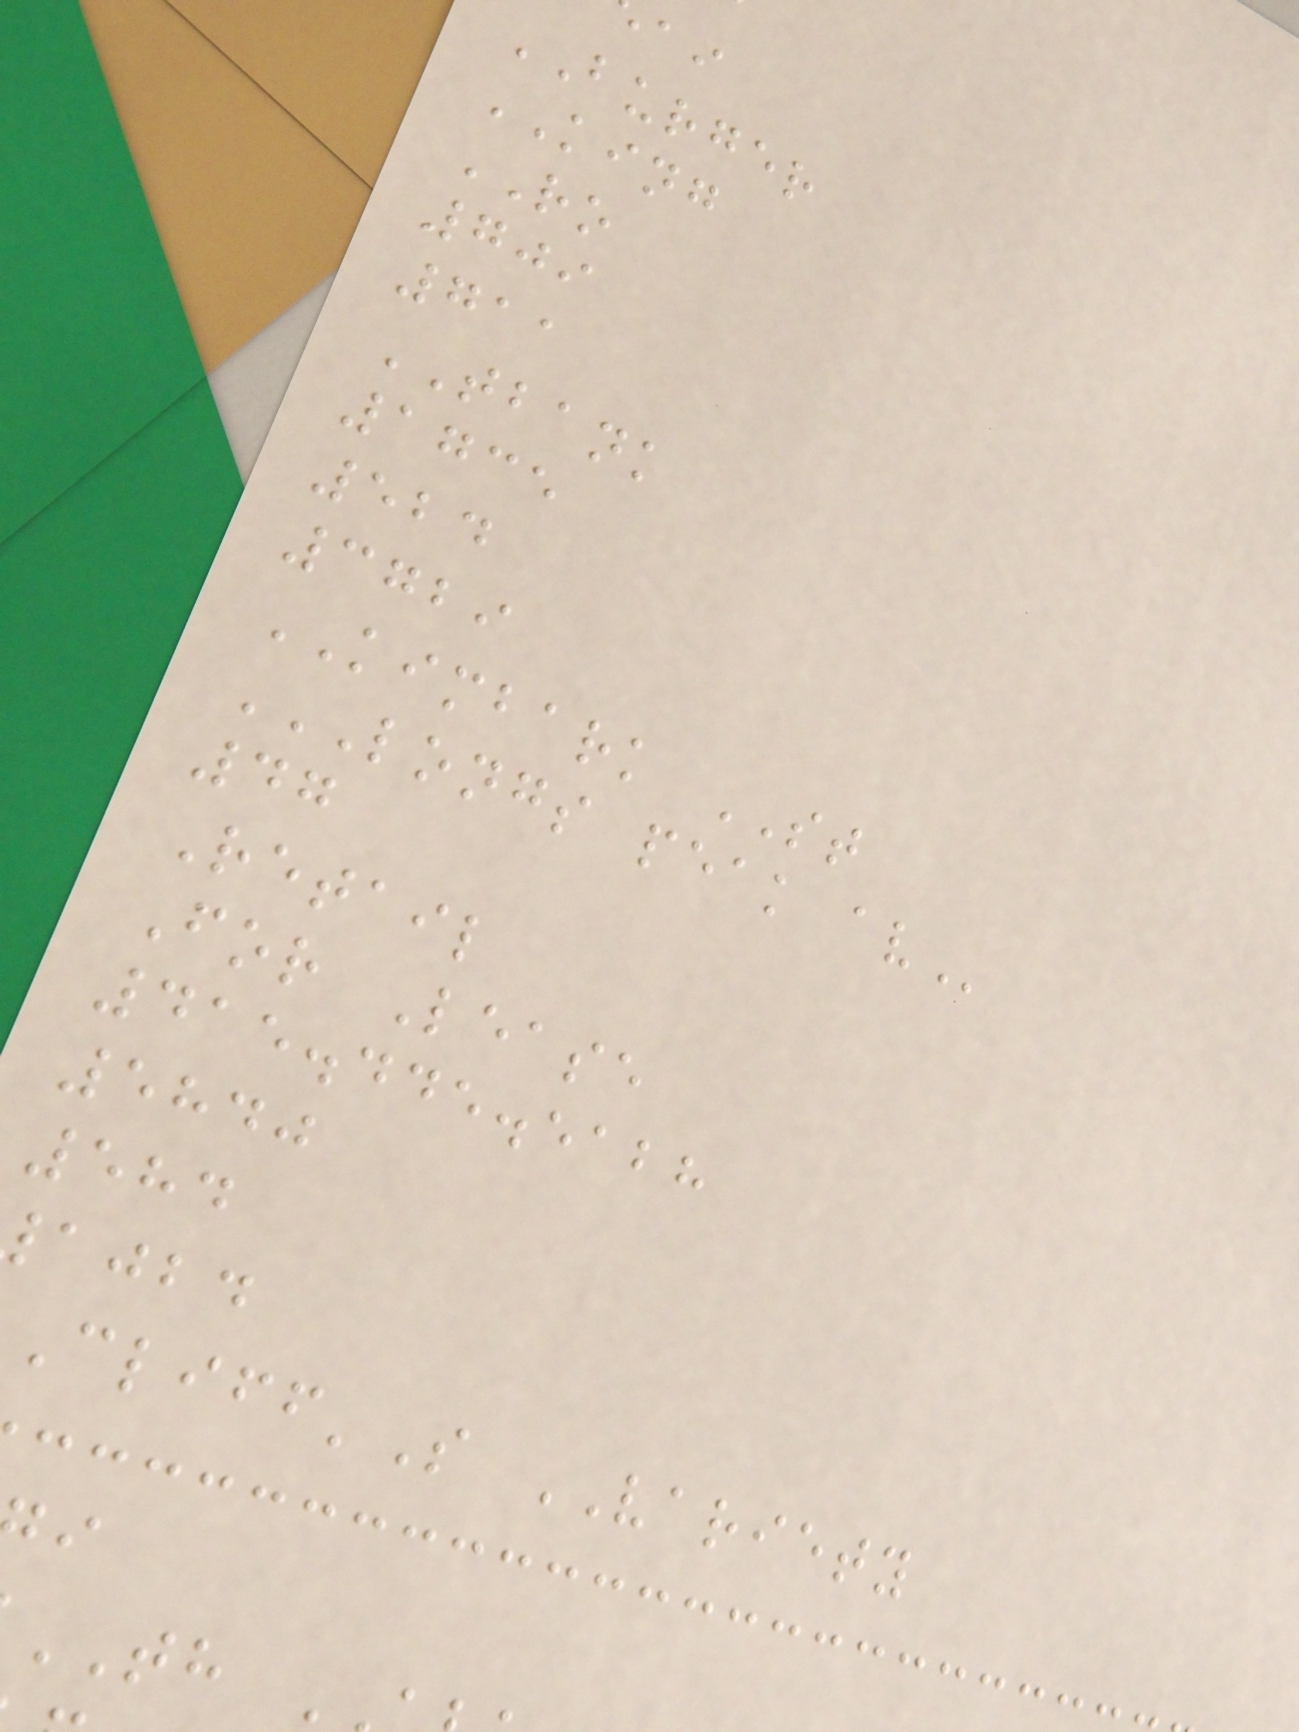BURGER
KING
RO
709
711
TBANK
1735
524
3729
KIMBARK ST
LONGS PEAK AV
47
Retail
For Lease
415.445.5128
5840
584
ajbd
'S VARIETY
TH
